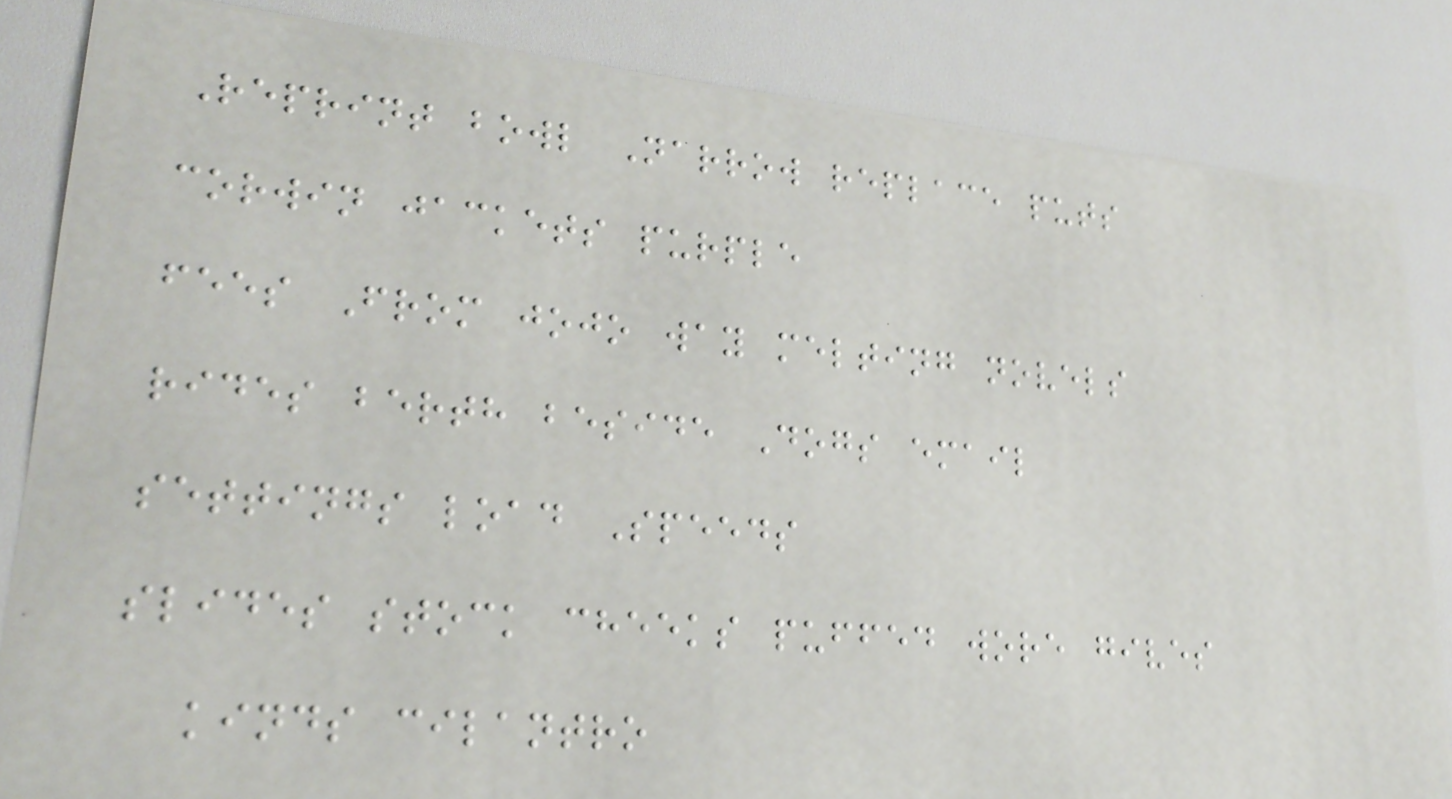Reprint bowl Narrow replace puts
corwin jackets purple
fees From jojo way melting novels
rides berth beside Dogs email
settings load Speeds
slides stock cheeks puffed wore gives
kinds cilantro
